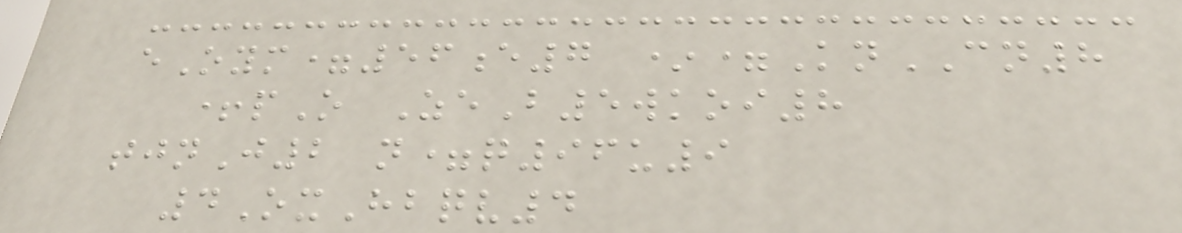eOym=56e7 *=KnCN8
+pO ZeB5wkoi8
tjnJ2 n=q96u9
4OxHbqv4
